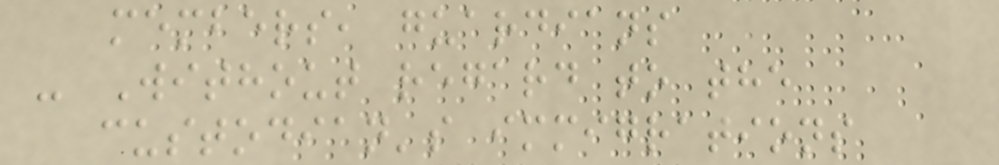members, guardians
- Without regard to the
custodian's immigrations
